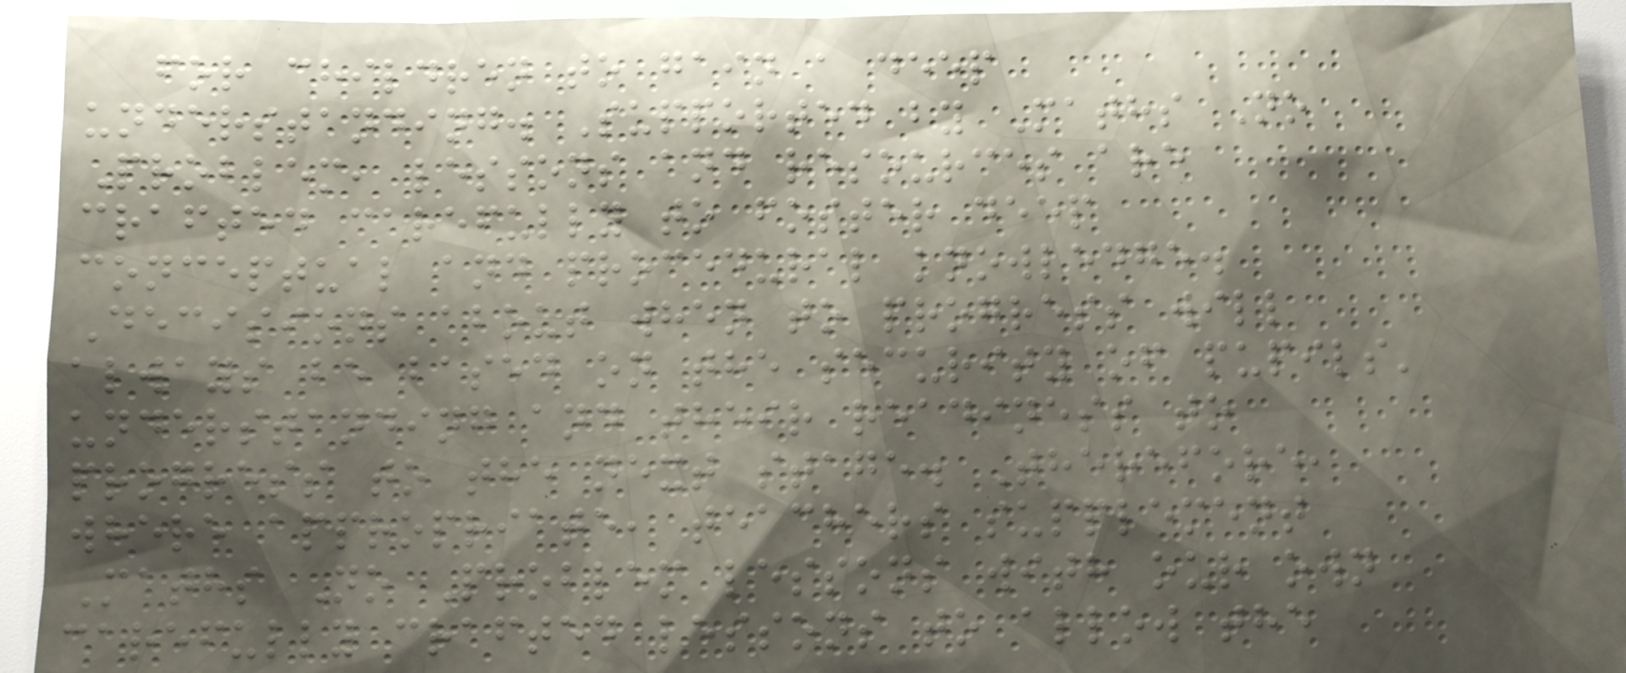for children to gain a deep
understanding. Supported by Maths No
Problem, lessons and resources are
crafted carefully to foster deep
conceptual and procedural knowledge.
Decisions about when to progress will
always be based on the security of pupils'
understanding and their readiness to
progress to the next stage. Therefore,
where appropriate, teachers supplement
Maths No Problem lessons with our own
carefully crafted lessons to allow the
